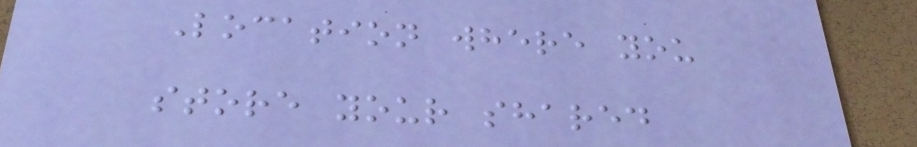Location where you
store your shared
